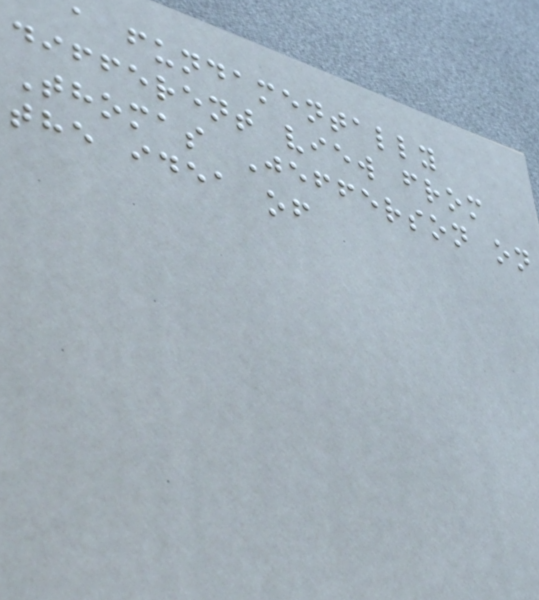a fundamentally
different view from
Thomas Jefferson on
the idea of
